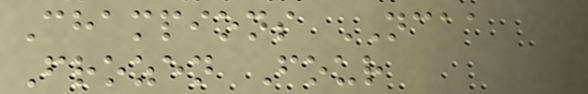Champions NCAA
Frozen Four
